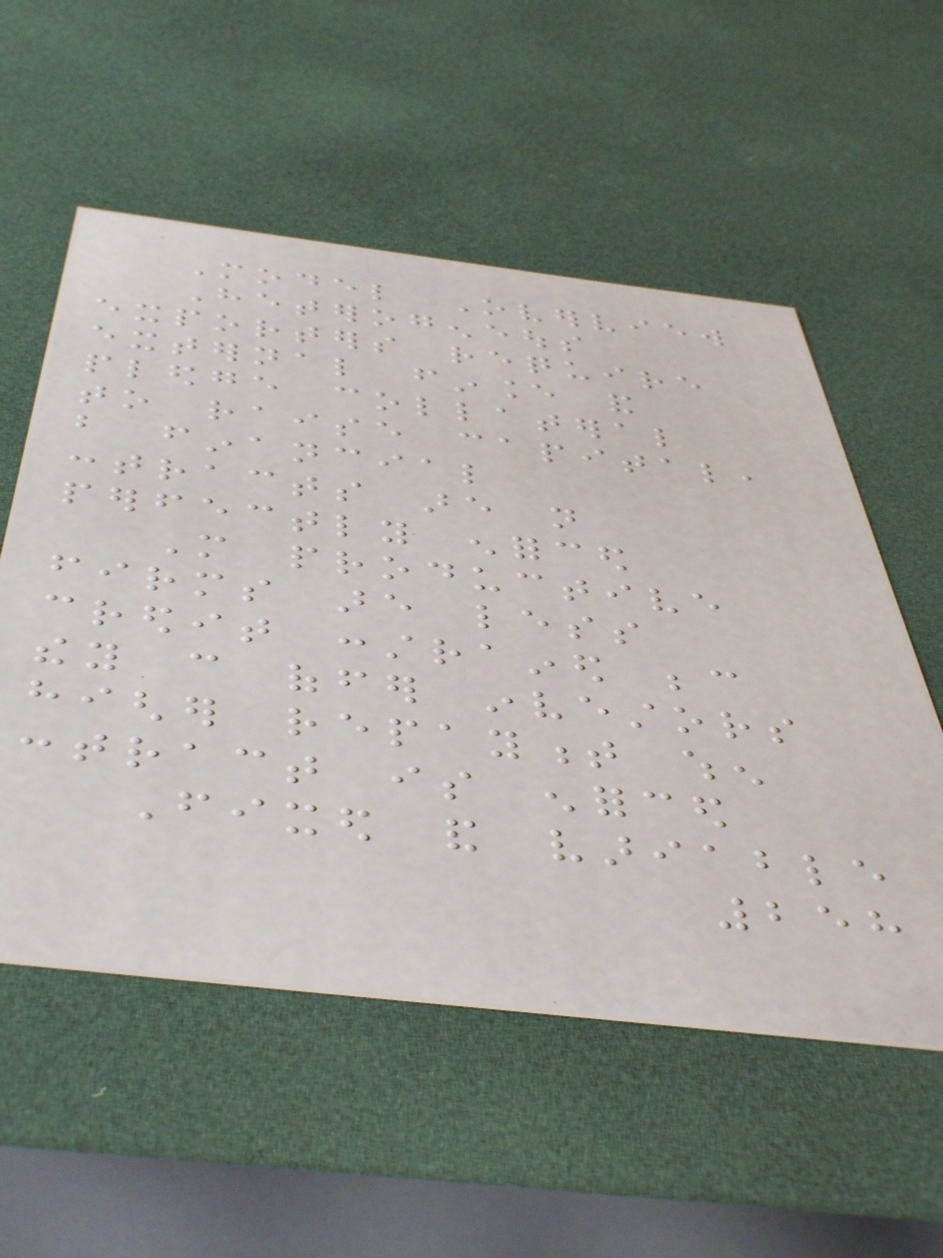Model Overview
Heterogeneous
exporters require
external finance and
pledge collateral
to raise capital,
but financial
contracts are not
perfectly enforced
More productive
firms are less
credit constrained because
they can offer investors
higher repayment when
contract is enforced
Fixed and variable
258
